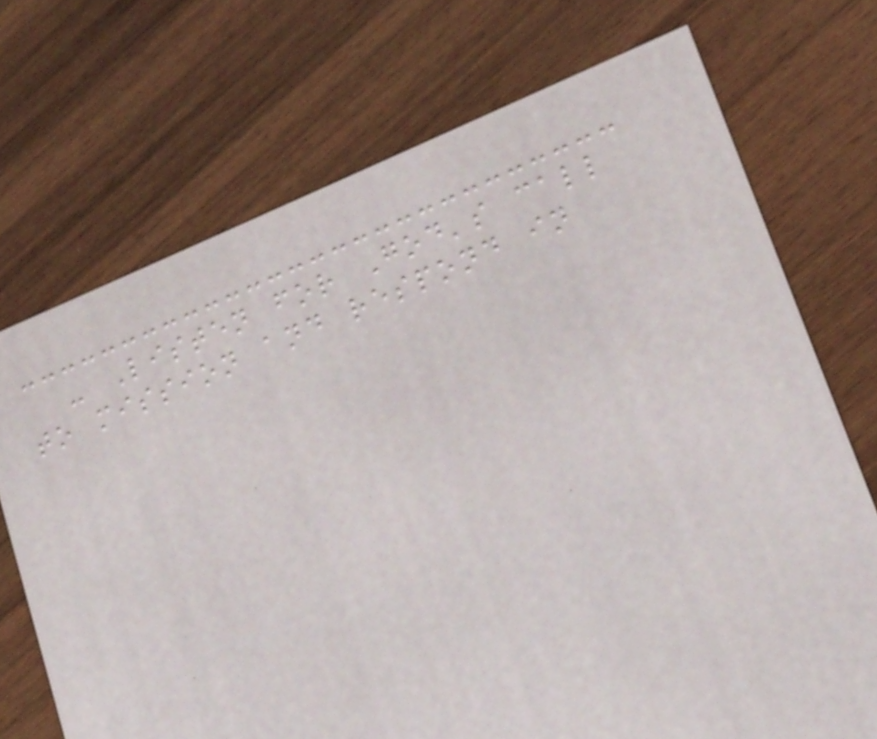- Listen for God's call
to mission and respond in
